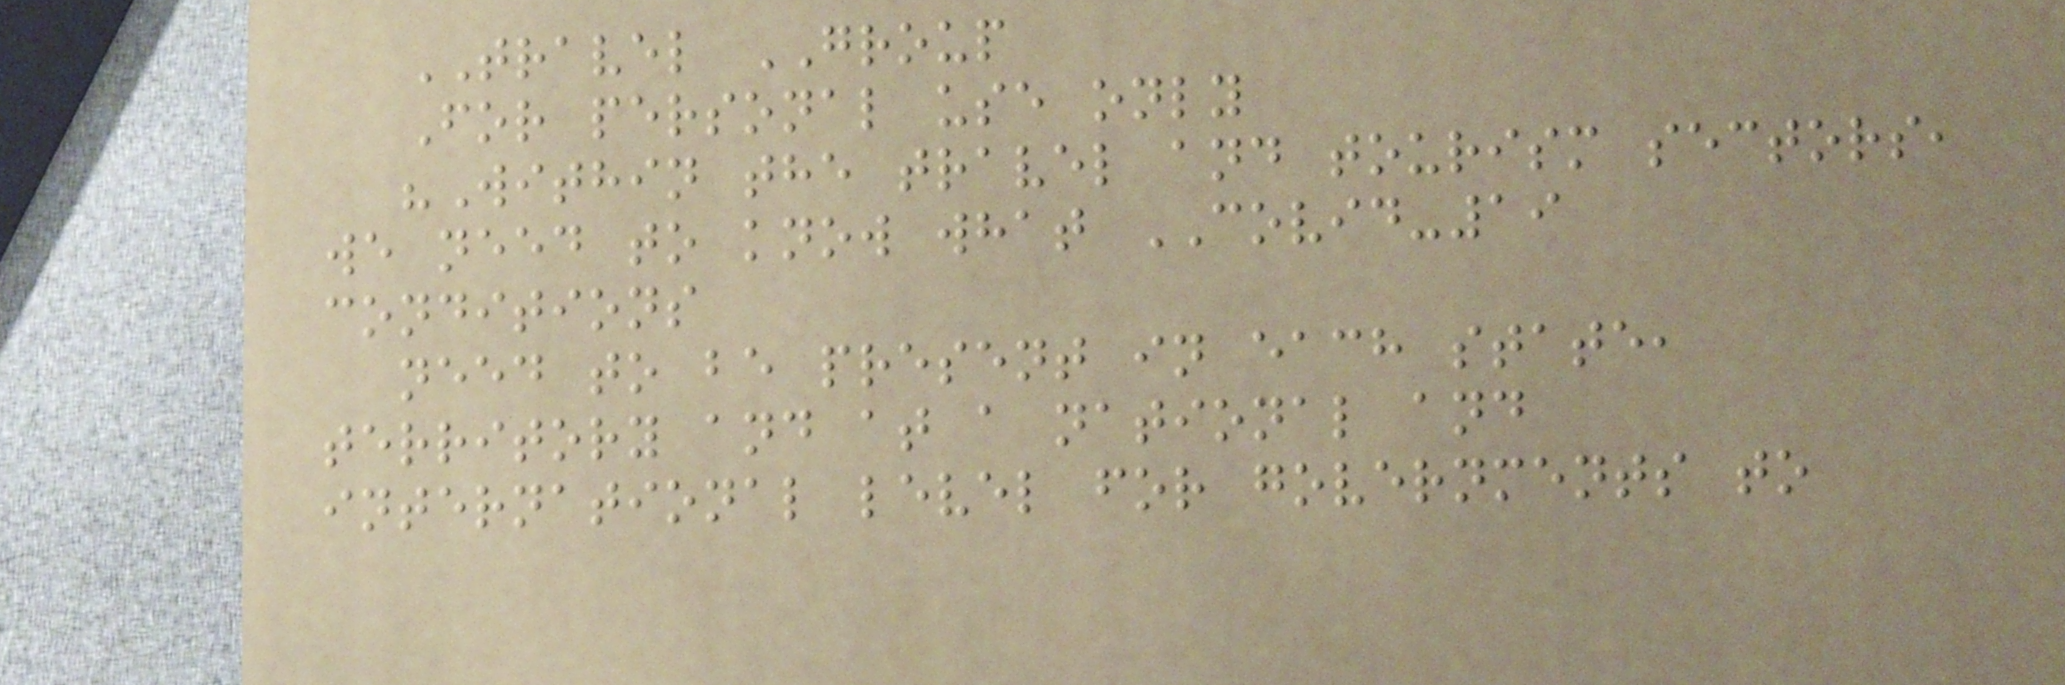TRAVEL GROUP
For personal use only
"Within the travel and tourism sectors,
we need to know what COVID-19
conditions
need to be present in each state,
territory and at a national and
international level for governments to
